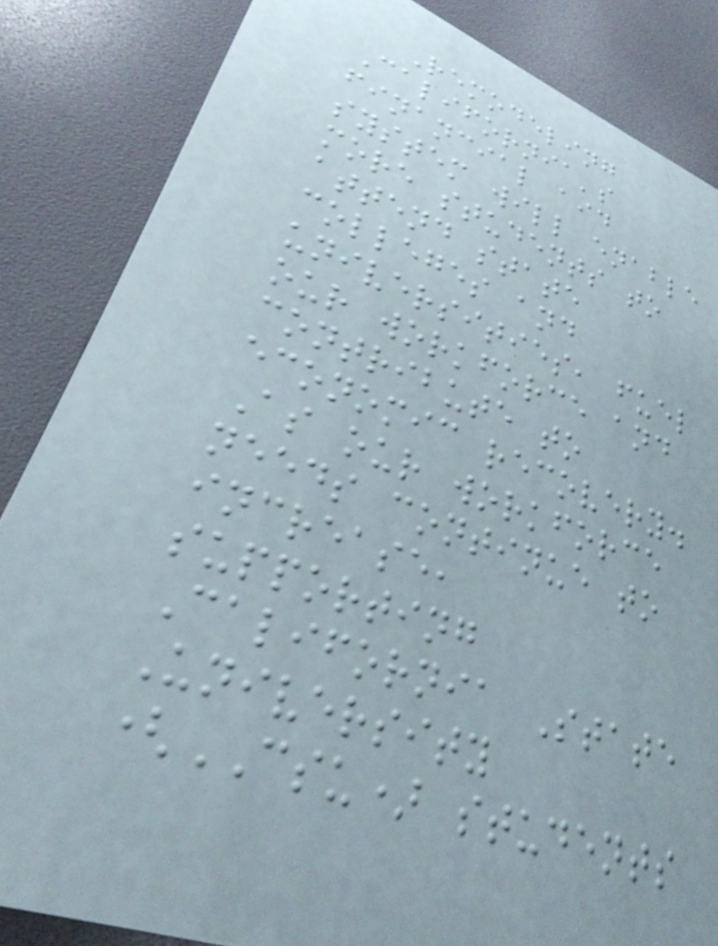Remodeling
California's
financial aid
system will enable
more students to
attend state
colleges and
universities, fuel
our workforce and
contribute to
economic recovery.
As our workforce
needs continue to
increase,
supporting
California State
University
(CSU) students
